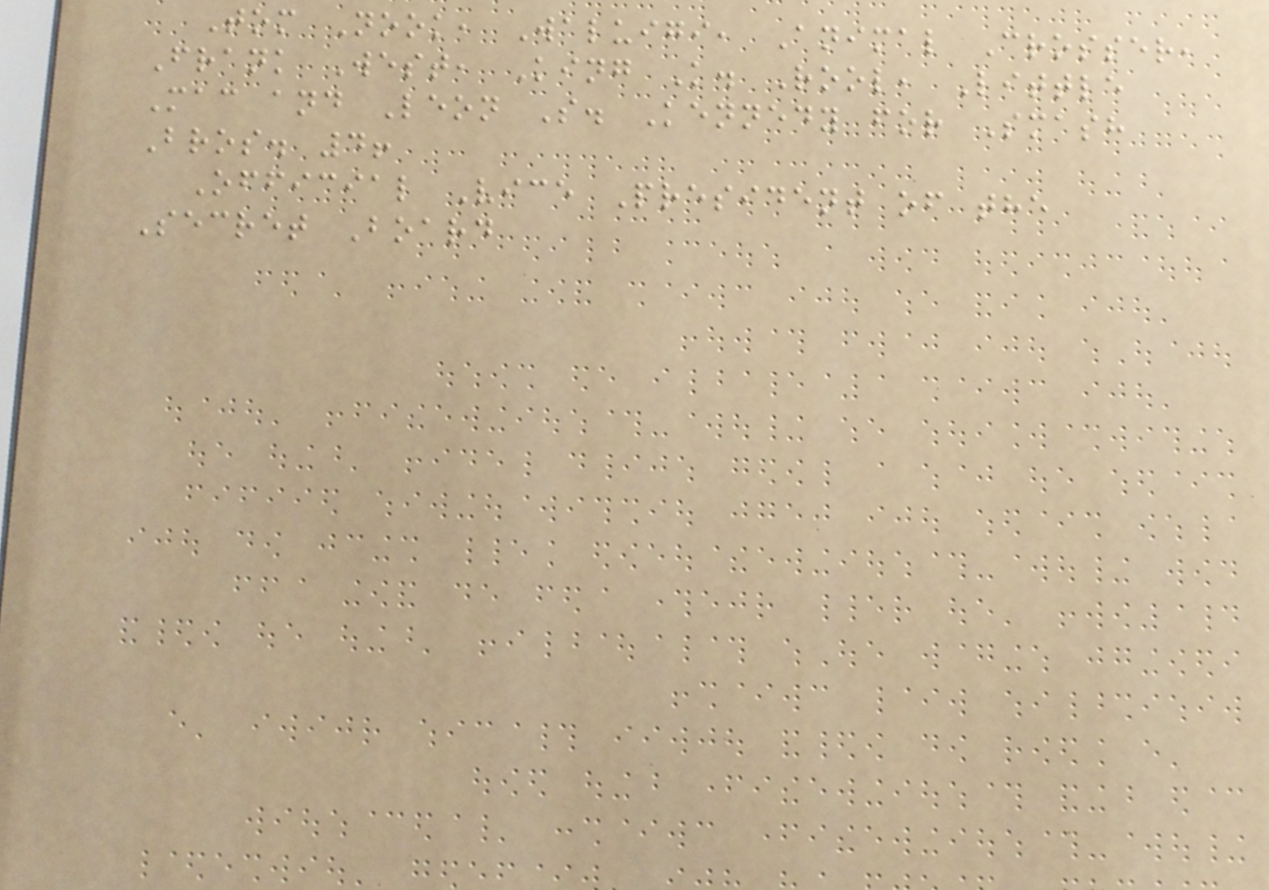Tom Nook, Waluigi, Animal Crosser,
Frank West, King K. Rool, Little
Mac and Leon S. Kennedy for Smash
Bros. 4!
Official Vice President of the
Secret Board
